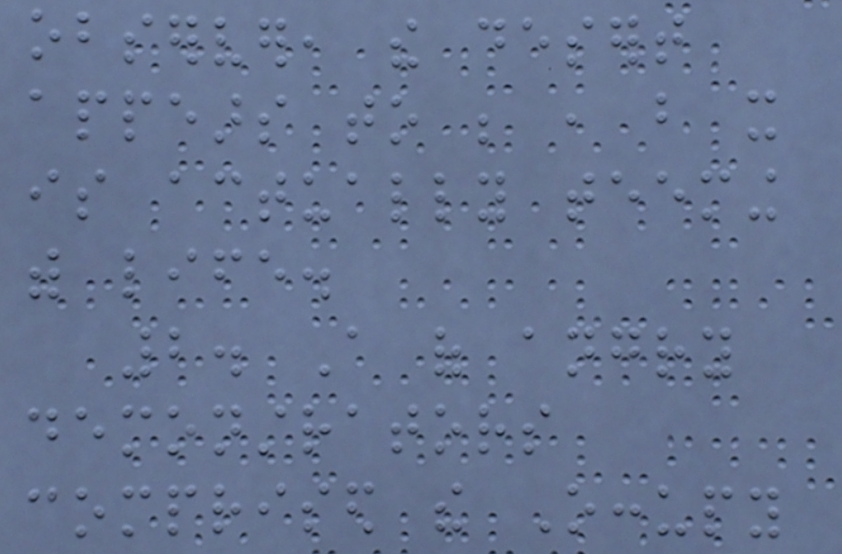observer, the desert
appears to be , but it
is actually teeming
with life.
2. A of angry
demonstrators
comprised the Occupy
